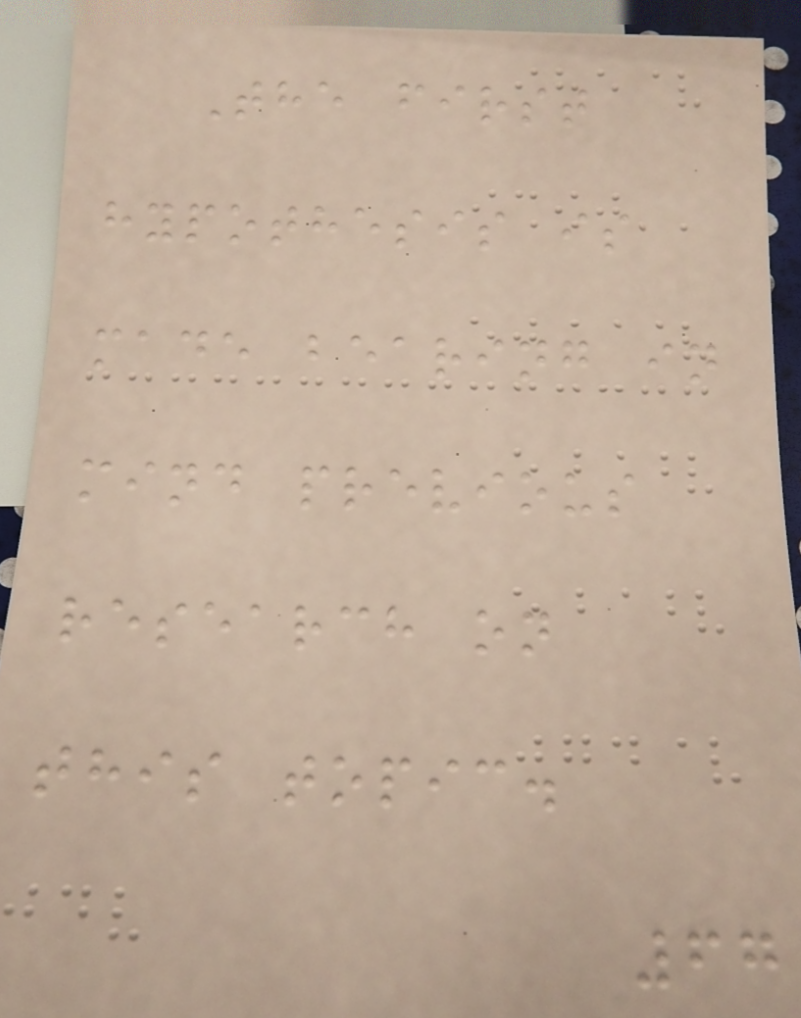The first
hypothesis is
made bearing in
mind previous
research on
this topic.
67
